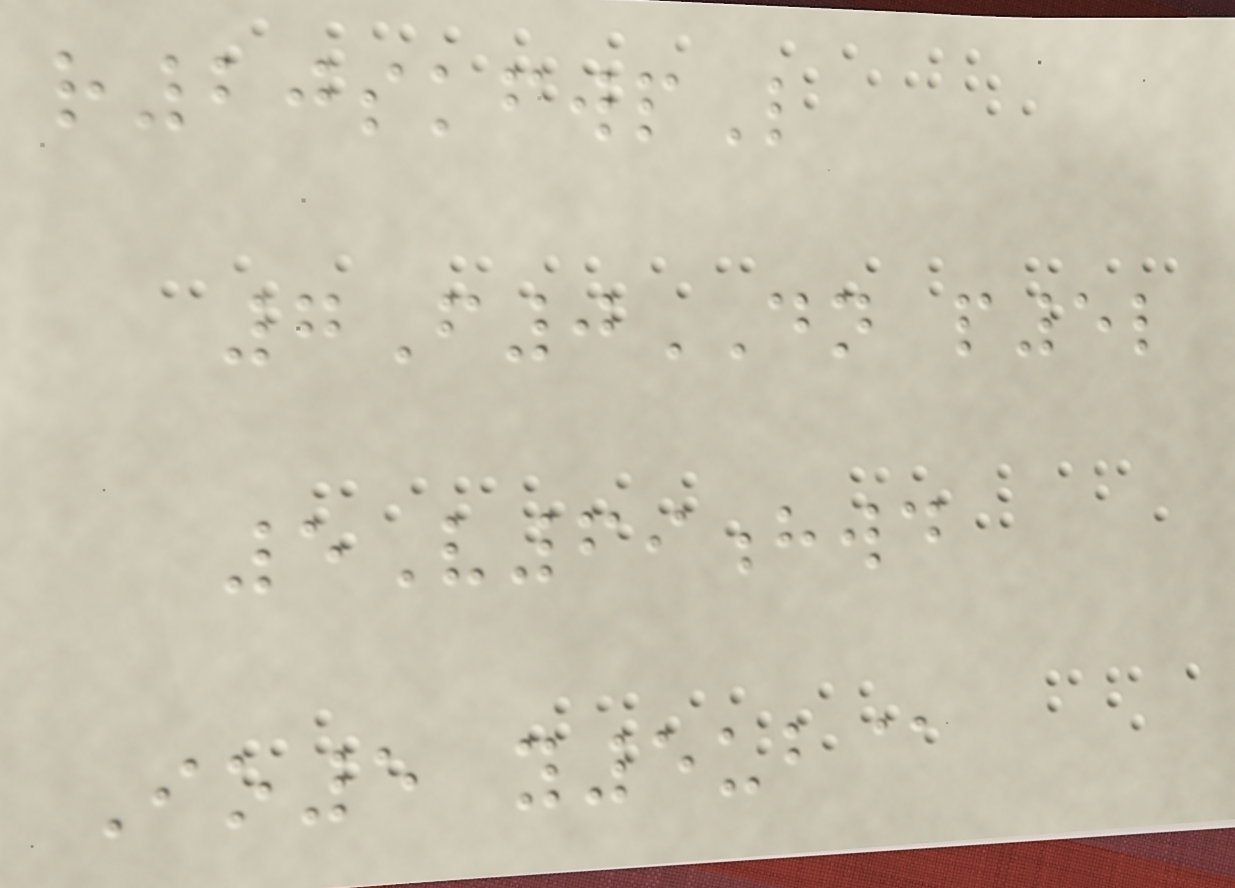r20skfwpL
7F0DN p5l
5V69hwd
Io5 y5ub@
